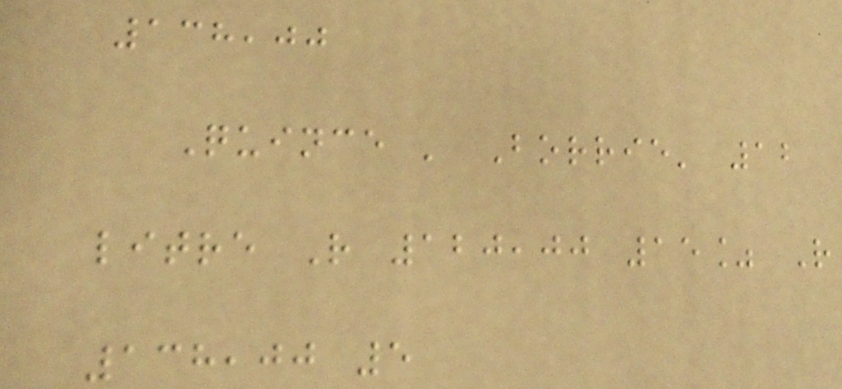138,00
Quince ' Borrie' 12
litre R 120,00 15% R
138,00 5
